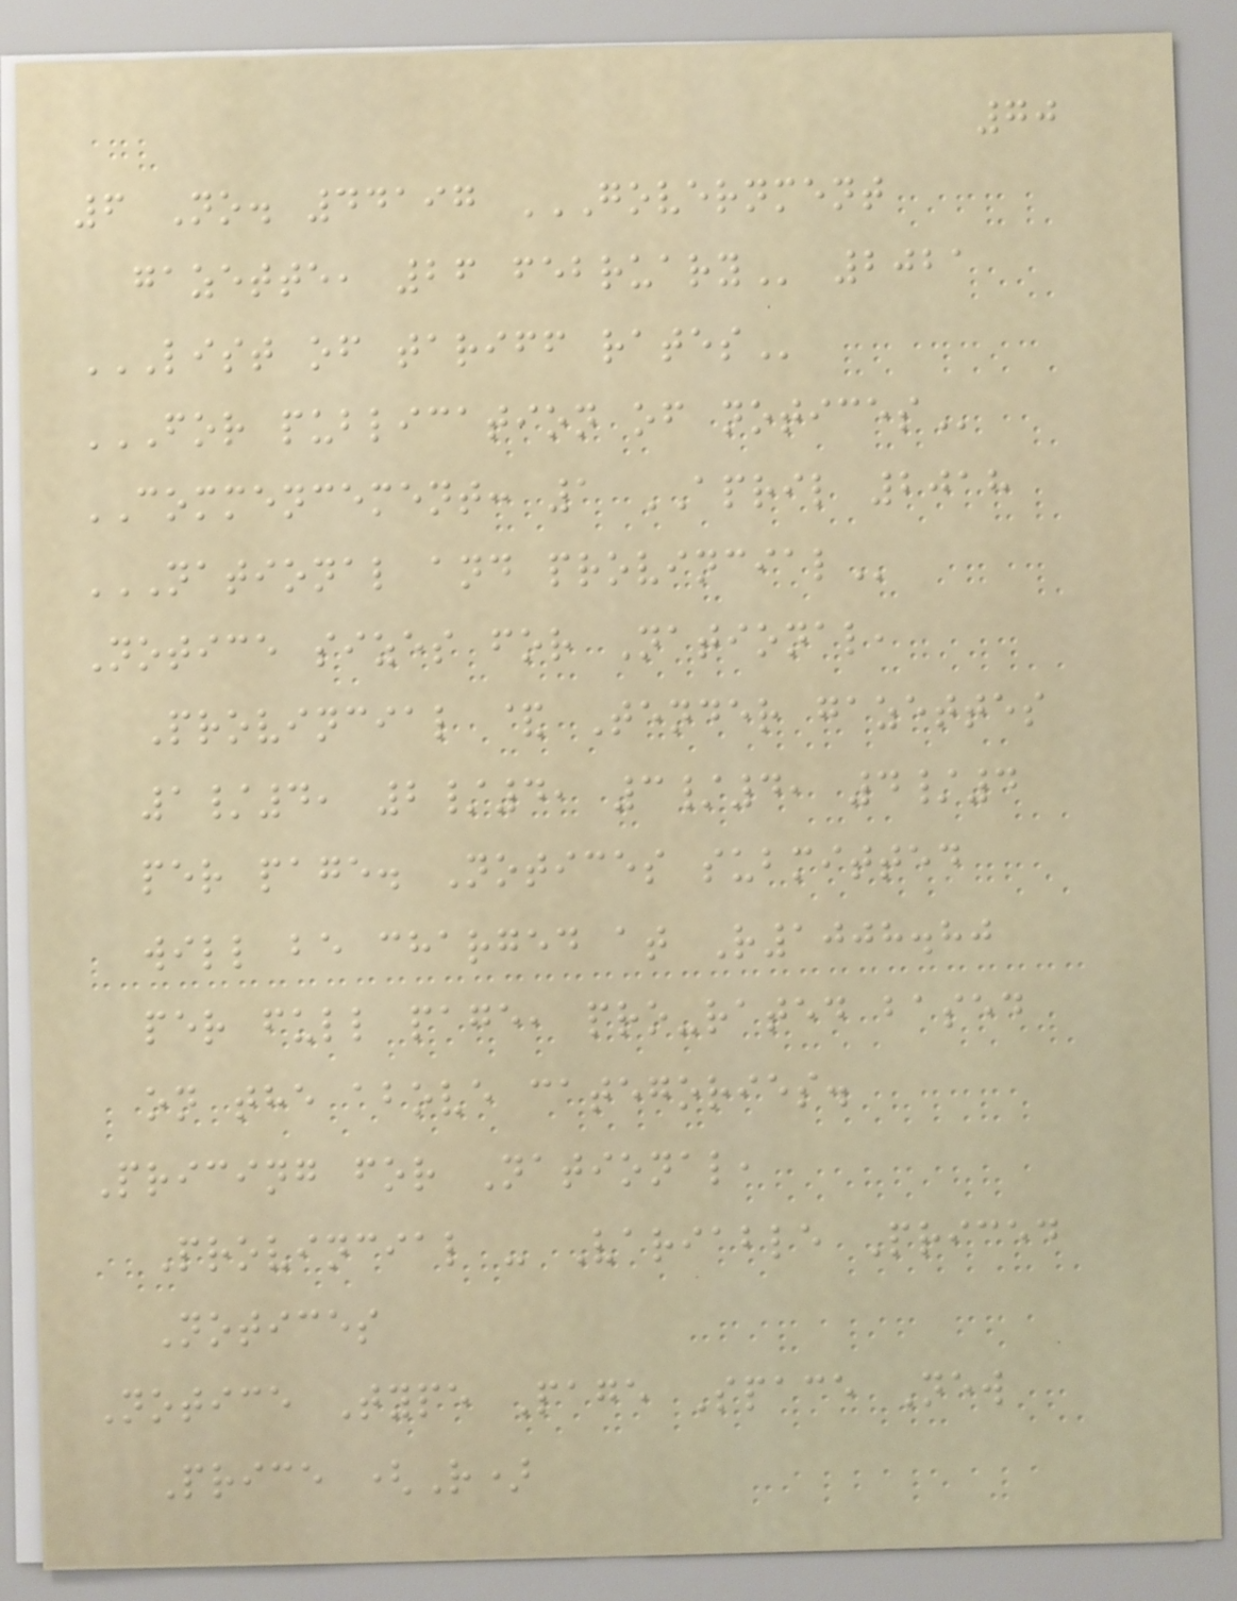70
6 No. 44197 GOVERNMENT
GAZETTE, 26 FEBRUARY 2021
LIST OF TARIFF RATES
FOR PUBLICATION OF NOTICES
COMMENCEMENT: 1 APRIL 2018
NATIONAL AND PROVINCIAL
Notice sizes for National,
Provincial & Tender gazettes
1/4, 2/4, 3/4, 4/4
per page. Notices submitted
will be charged at R1008.80
per full page, pro-rated based
on the above categories.
Pricing for National,
Provincial - Variable Priced
Notices
Notice Type Page Space New
Price (R)
